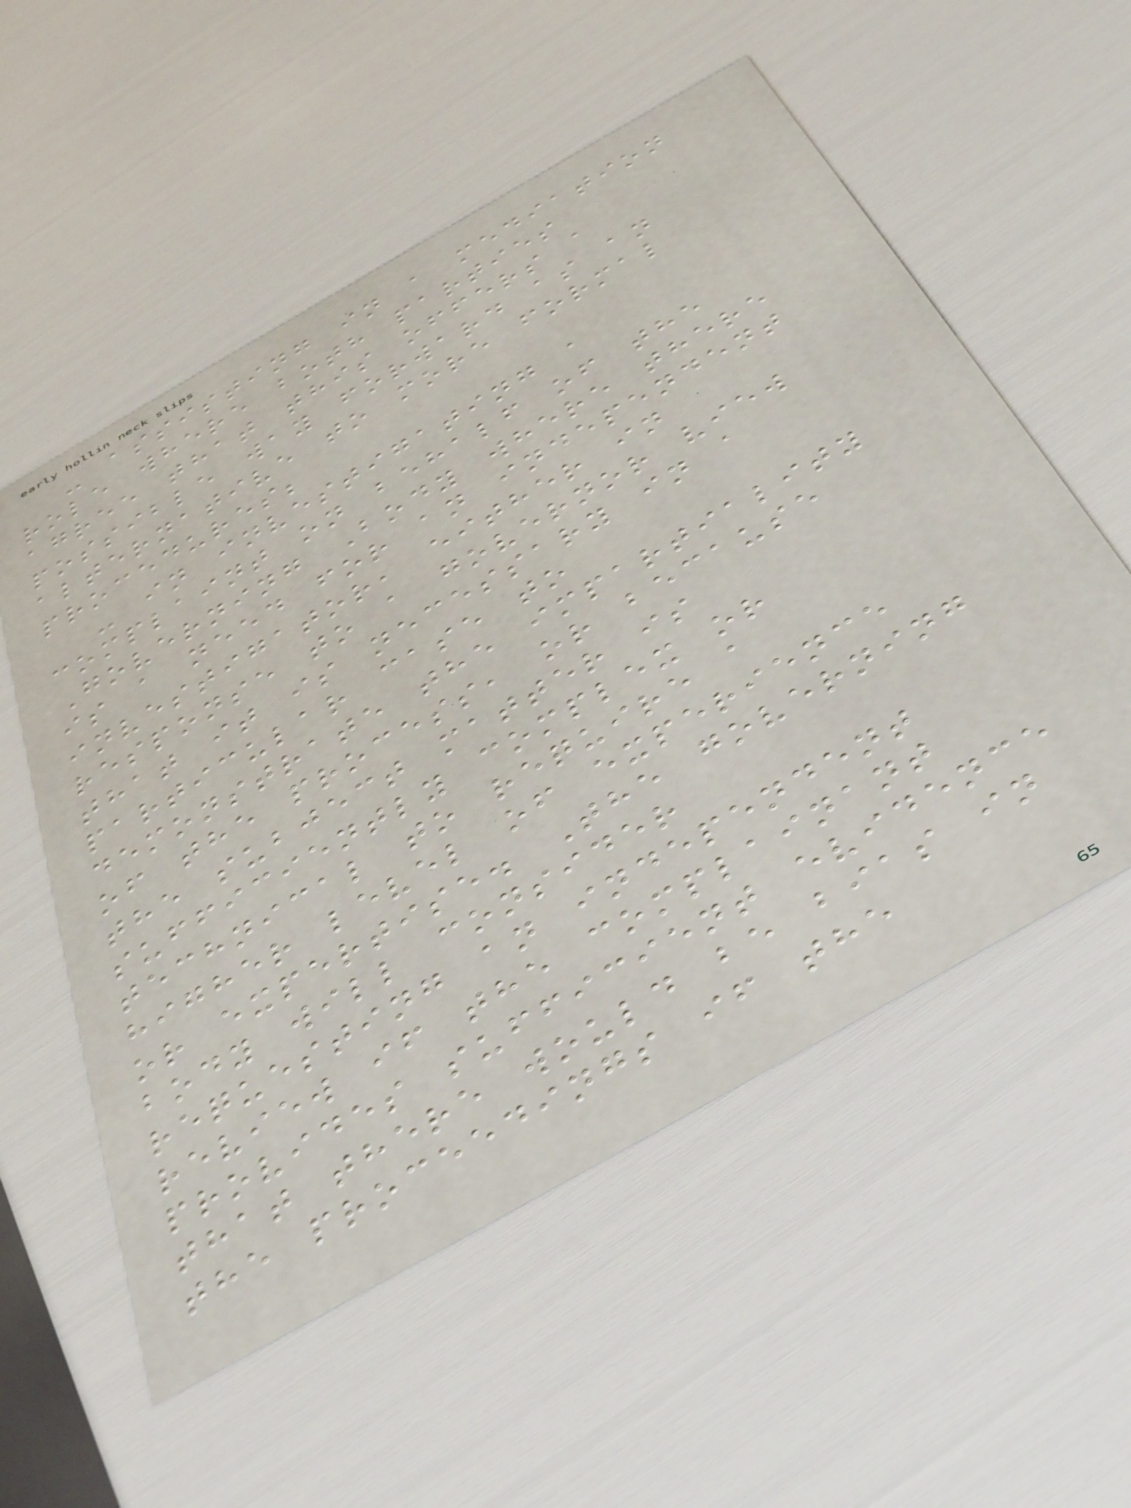- assisting in a mediation
role where both parties
agree that this offers a
possible way forward as an
alternative to more formal
procedures;
- in investigating a
complaint on behalf of the
Governing Body where there
is a need for an independent
investigator, either in
response to a governor view
that it is necessary in a
particular case to
demonstrate the impartiality
of the process, or because
the subject matter is
sufficiently complex or
technical to require a
higher level of experience
or expertise. The governing
body will consider
requesting an independent
review if the complainant
provides sufficient evidence
that there would be bias in
the proceedings if the
